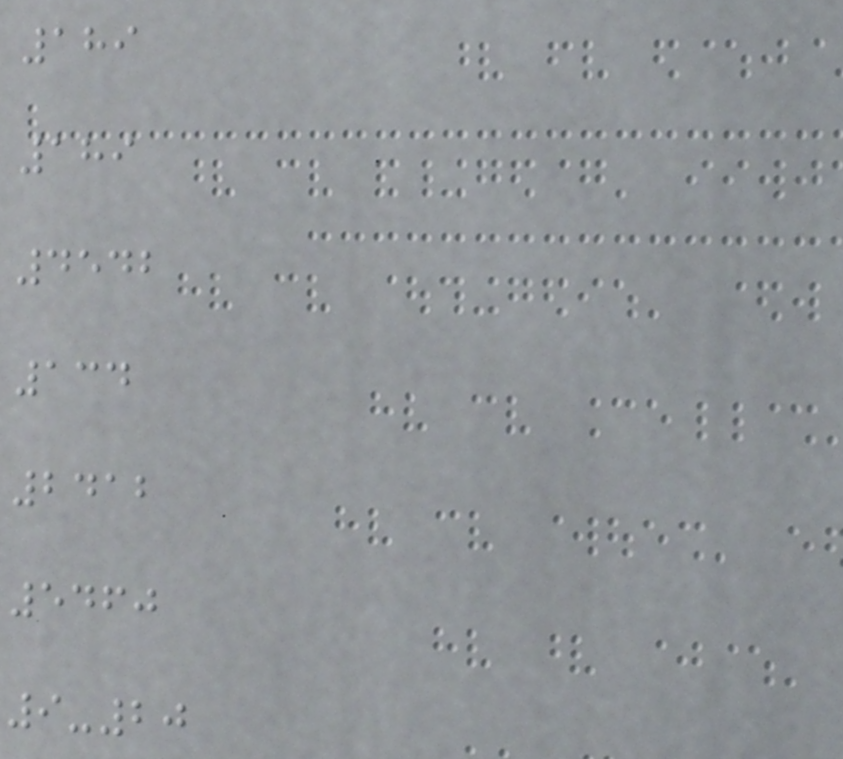189
189
4542
134
2412
5460
9-20
